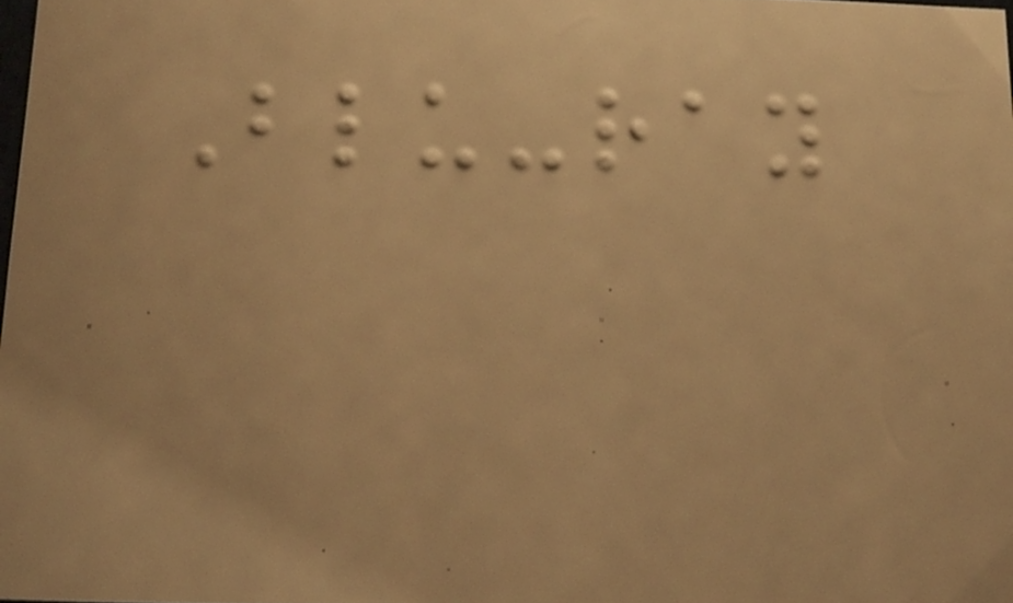Blu-ray
